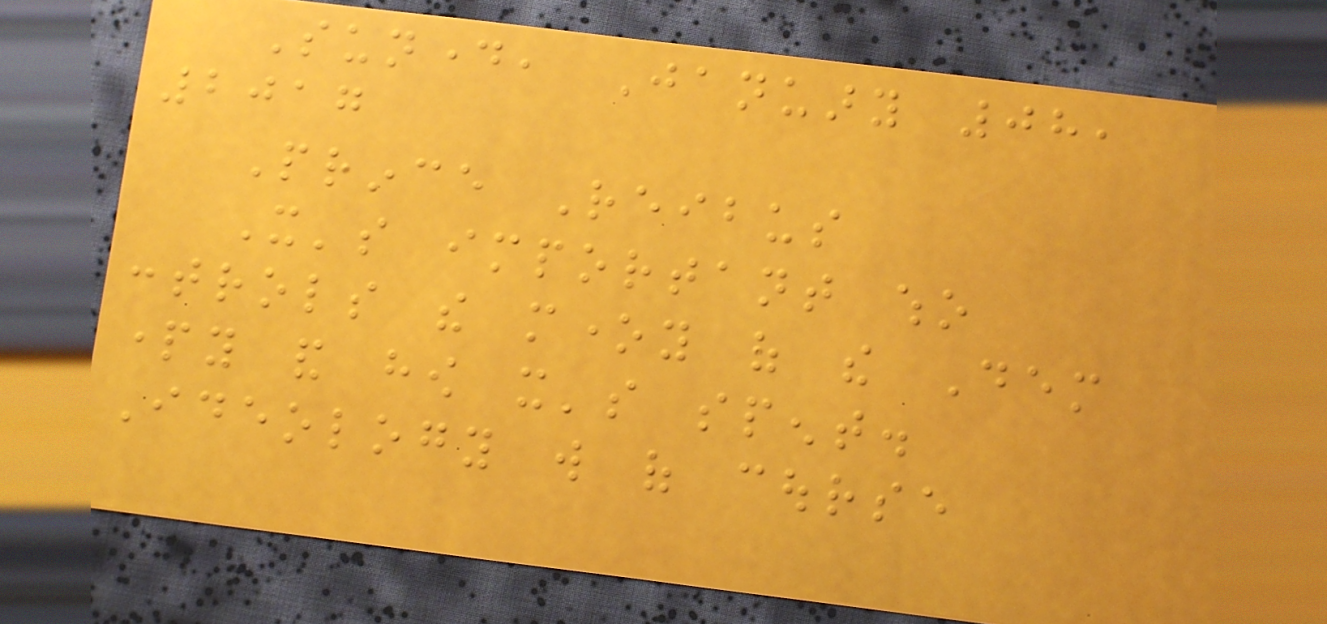Sunday, January 08,
2017
Prince Reibus
It's important who
controls the money of the Dem
party and how it's spent.
Ideology will of course
